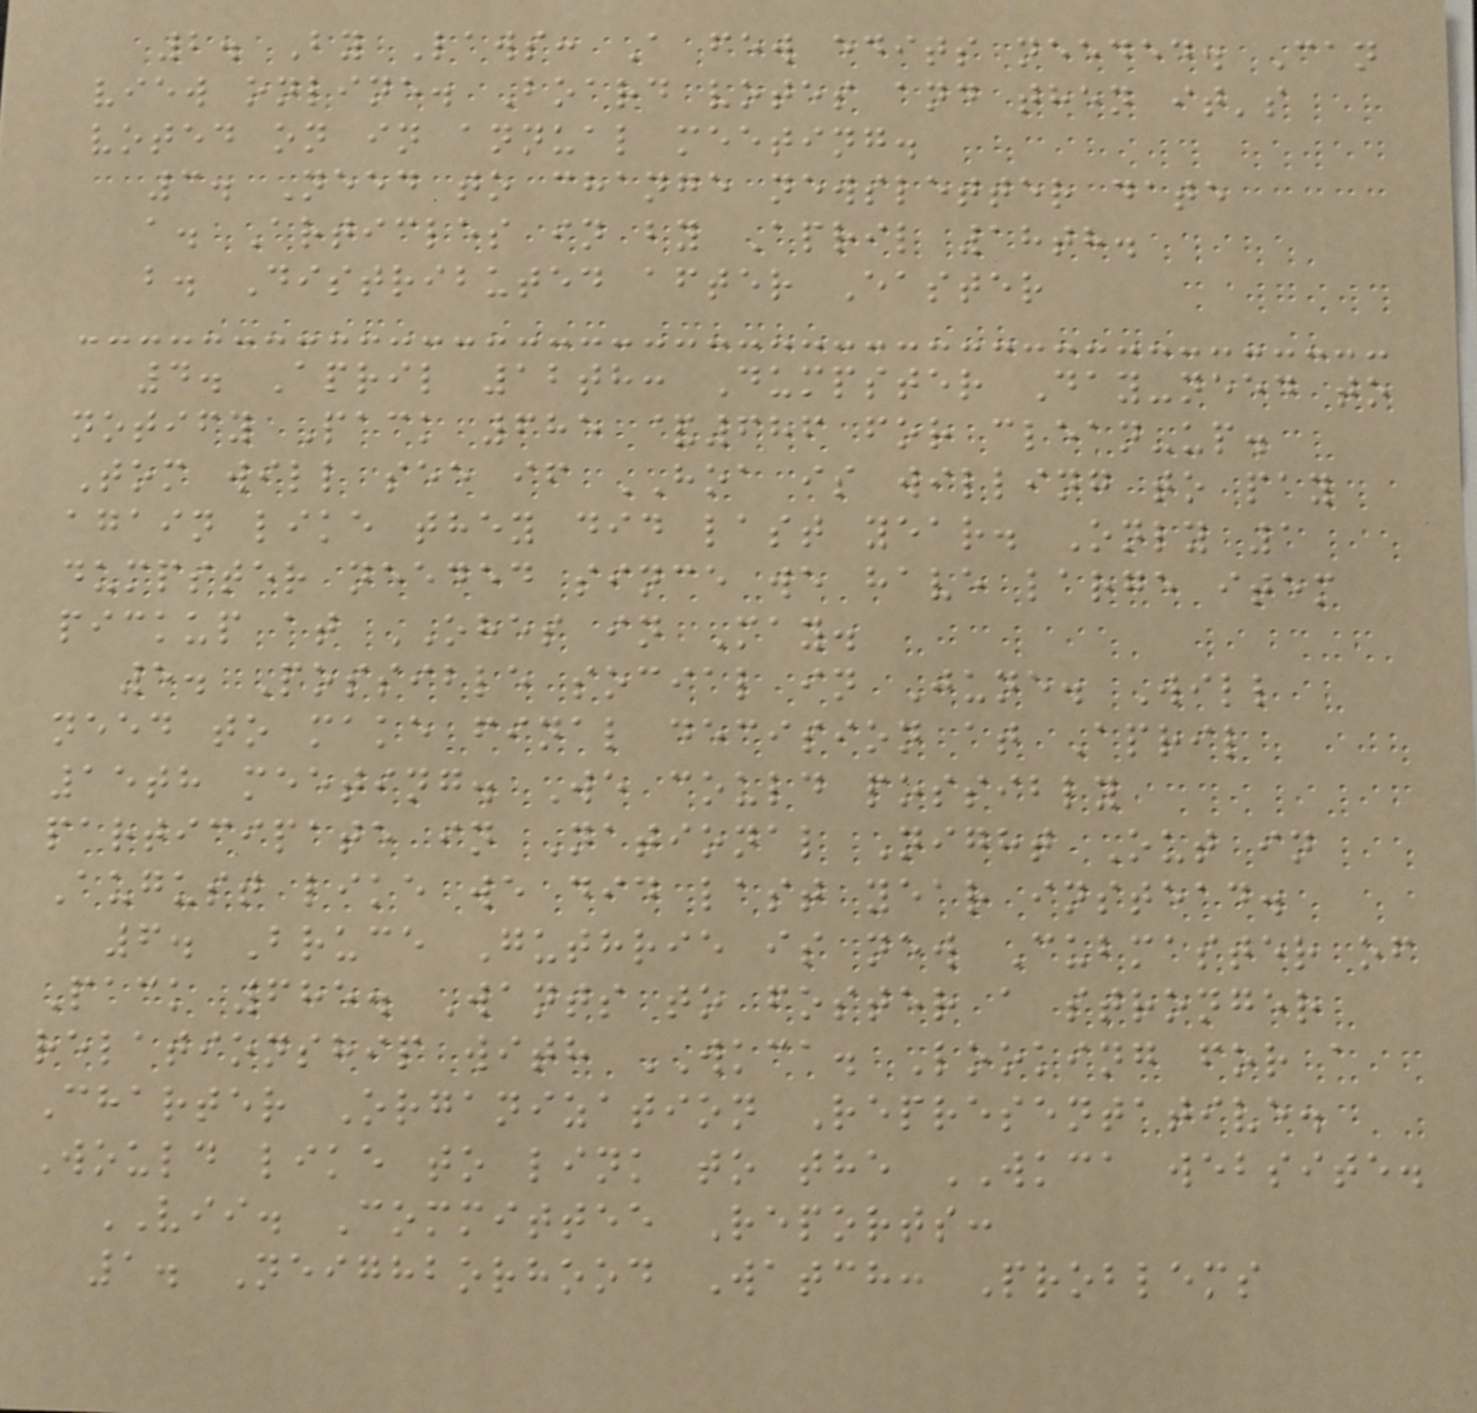2. By Laws: A few edits needed. Can
view online. Board votes and then it's
voted on in annual meeting.
3. Need to change newsletter date
a. Articles in by April 18th.
b. Distributed after Easter
4. April 12th: Dumpster Day-need to
notify Pack 685 &686 for clean-up.
Tom will see if HOA is willing to pay
again like they did last year. Only 1
dumpster needed since we have large item
pickup at OHES in May.
5. Possible social in June. Will
need to make final decision at April
15th meeting. We could possibly
participate in National Night Out in
August like we did last year instead.
6. Bruce Guthrie is new Cubmaster of
Pack 685. Wants to foster a stronger
relationship with WKCA. Looking for a
Charter Organization Representative.
Would like to link to the WKCA website.
VII. Committee Reports:
1. Neighborhood Watch: Problems
